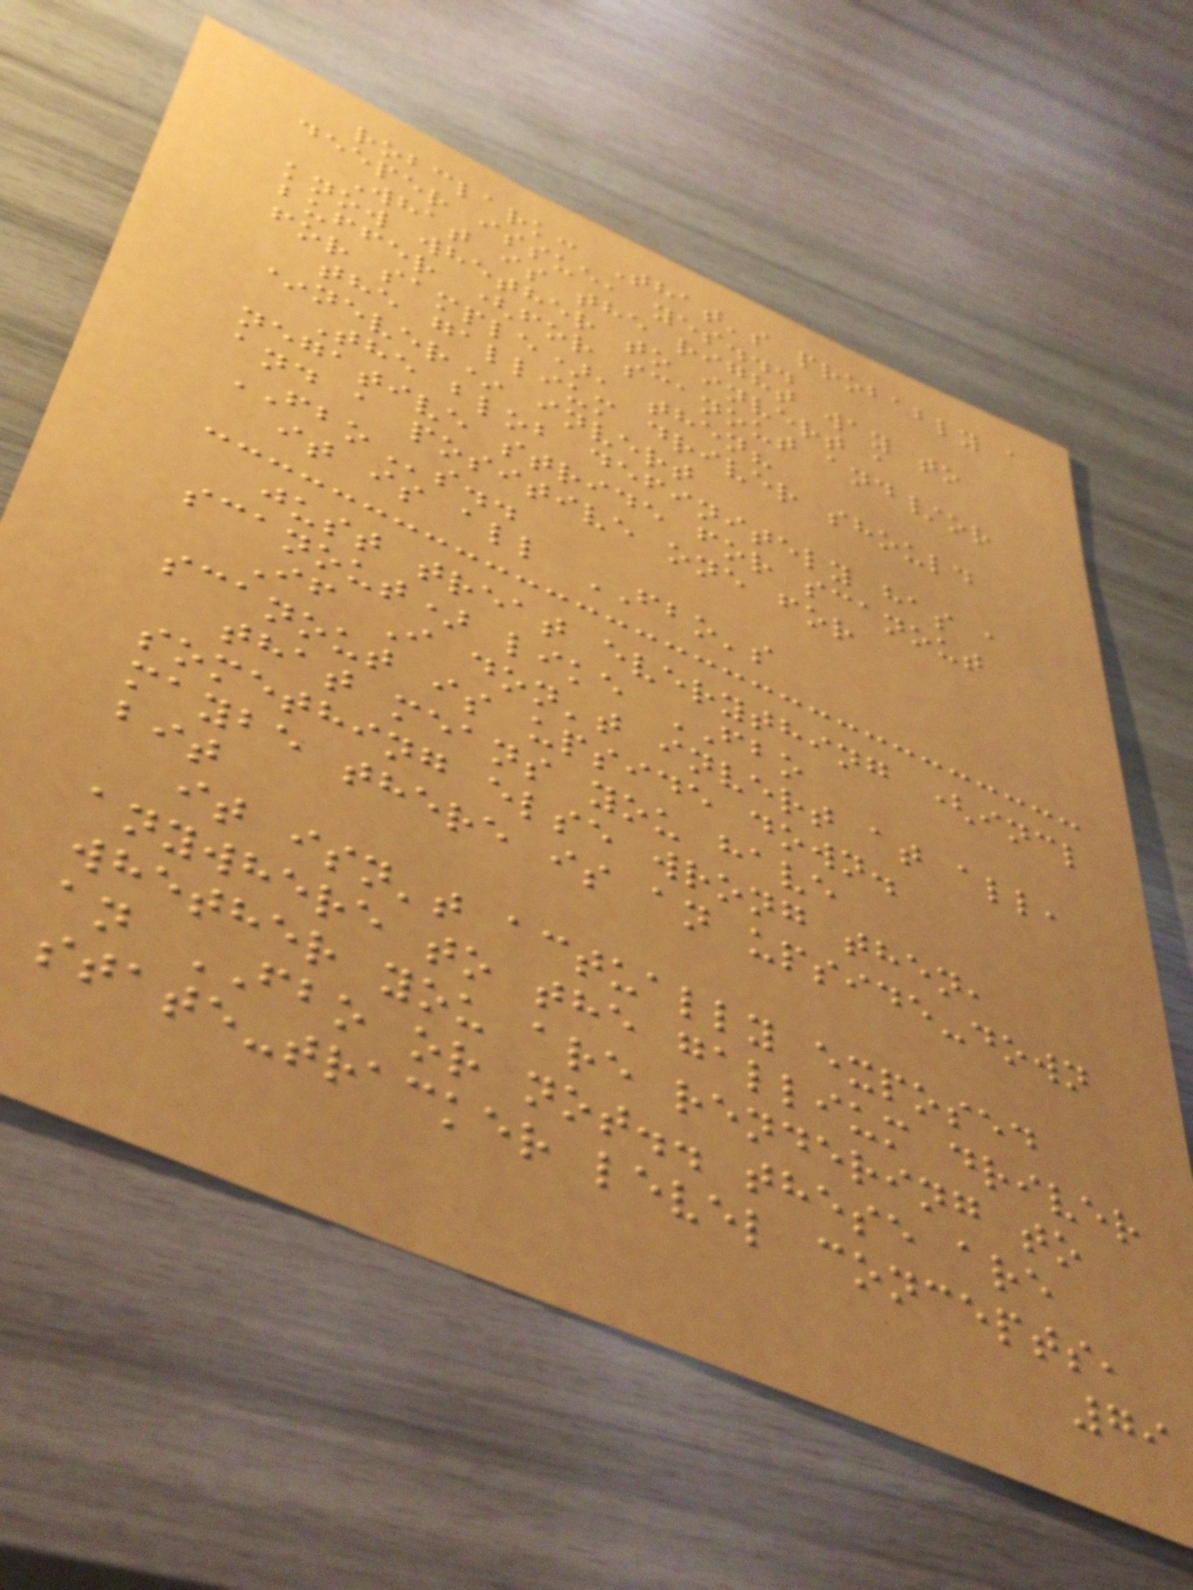robclark: That's probably a
deeper issue, yes...
What is the right way to
know whether to invert a
buffer (for scanout and/or
for sample), then?
the gallium driver should
*never* invert
The blob definitely has a
negative stride for scanout
and a positive one for
FBOs..
it is all FBO's
just treat everything (incl
scanout) like FBO
If I don't invert at all,
scanout is upside down.
that means you have
something else wrong then,
maybe there is an upside-down
bit
it isn't actually exposed
anywhere to the gallium driver
whether you are rendering to
an FBO or not.. these are
state-tracker level concepts,
79
